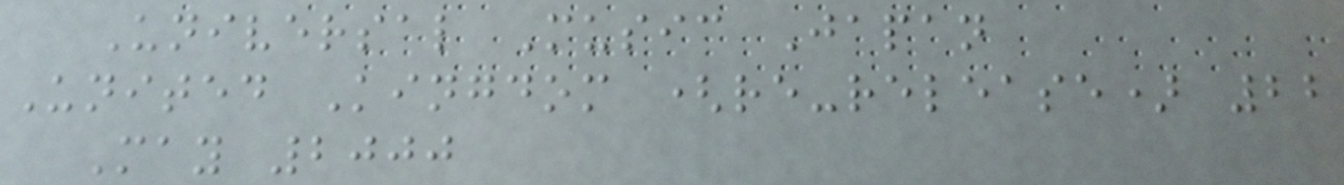Universal Music Japan
United Kingdom (re-release) 22
May 2000
